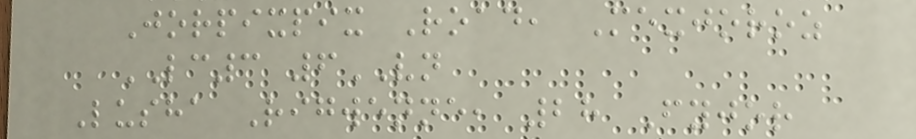Jorpixpix Road, Mexjoroz
LC3 6VN
Lusha Rigwenne, 28 Fyjor
